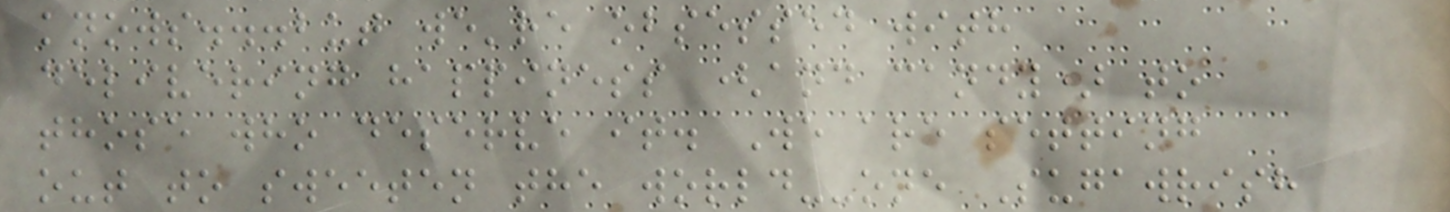knows...but we're obsessed with
delivering happiness (and candy) to
those who deserve it. We are setting
out to sweeten the world--one Sugawrish
